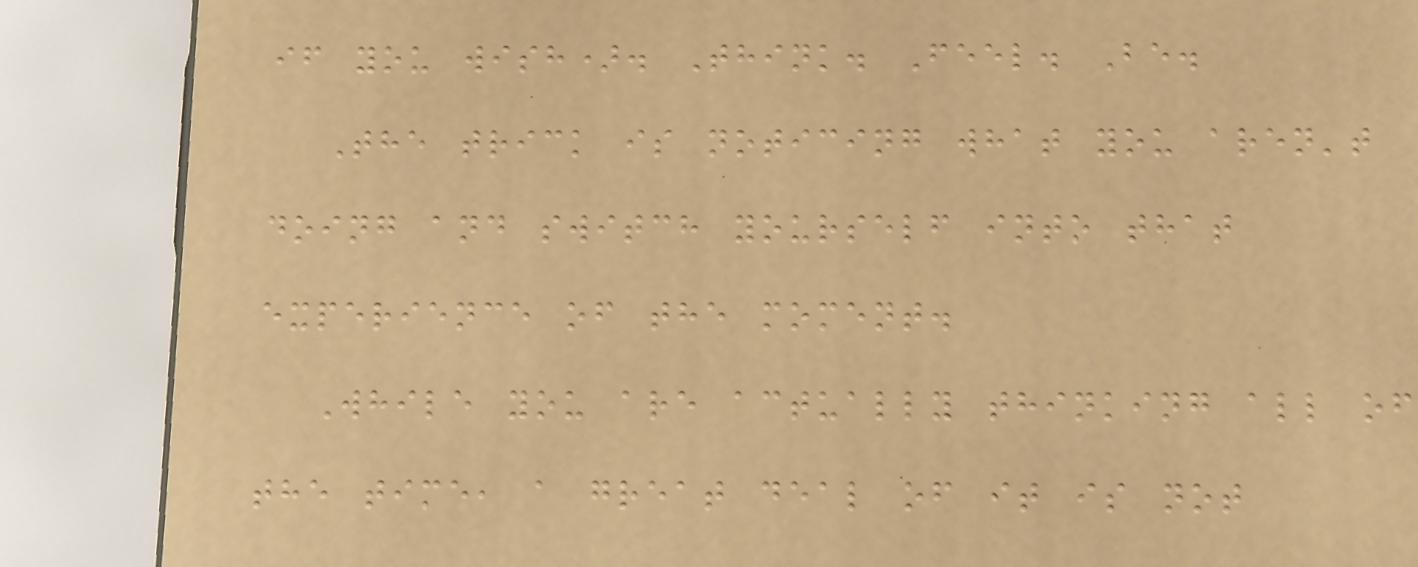if you wish). Think. Feel. Be.
The trick is noticing what you aren't
doing and switch yourself into that
experience of the moment.
While you are actually thinking all of
the time, a great deal of it is not
